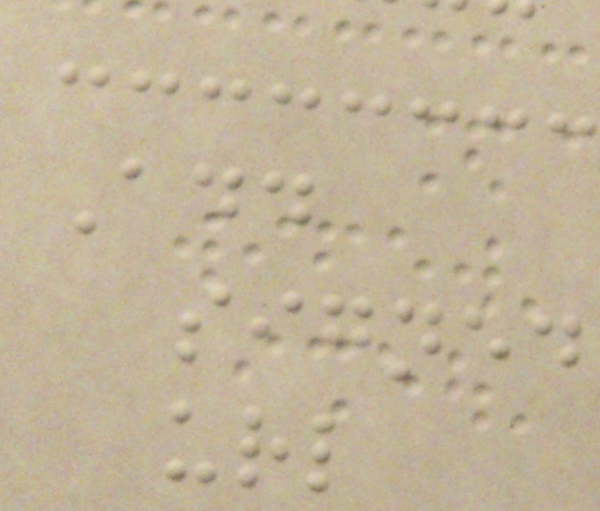Add
signed
url
